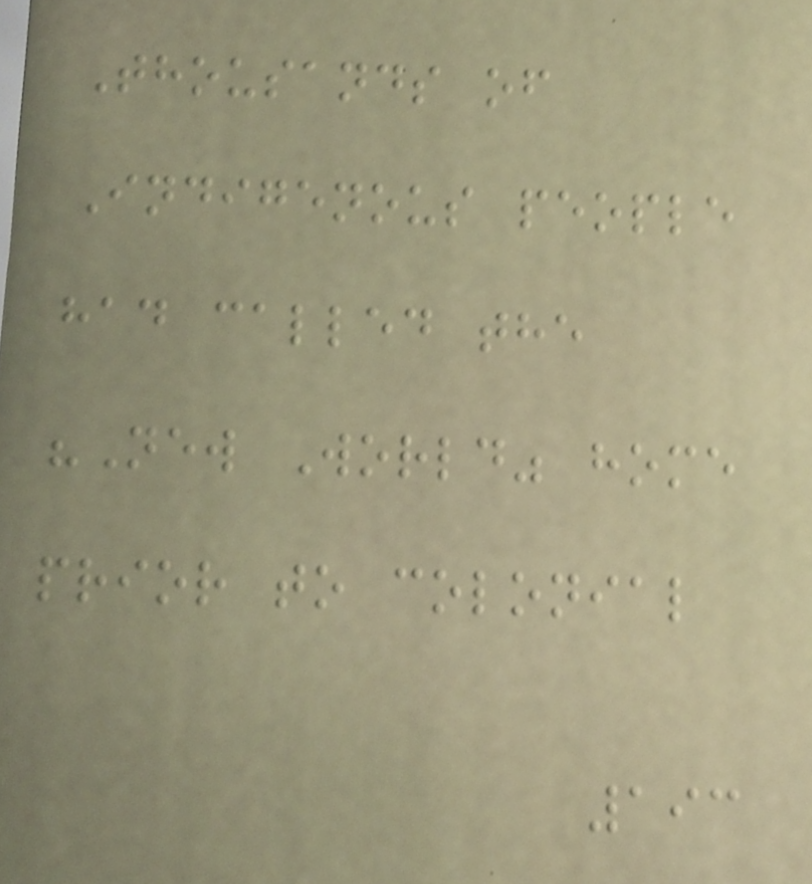Thousands of
Indigenous people
had called the
"New World" home
prior to colonial
193
